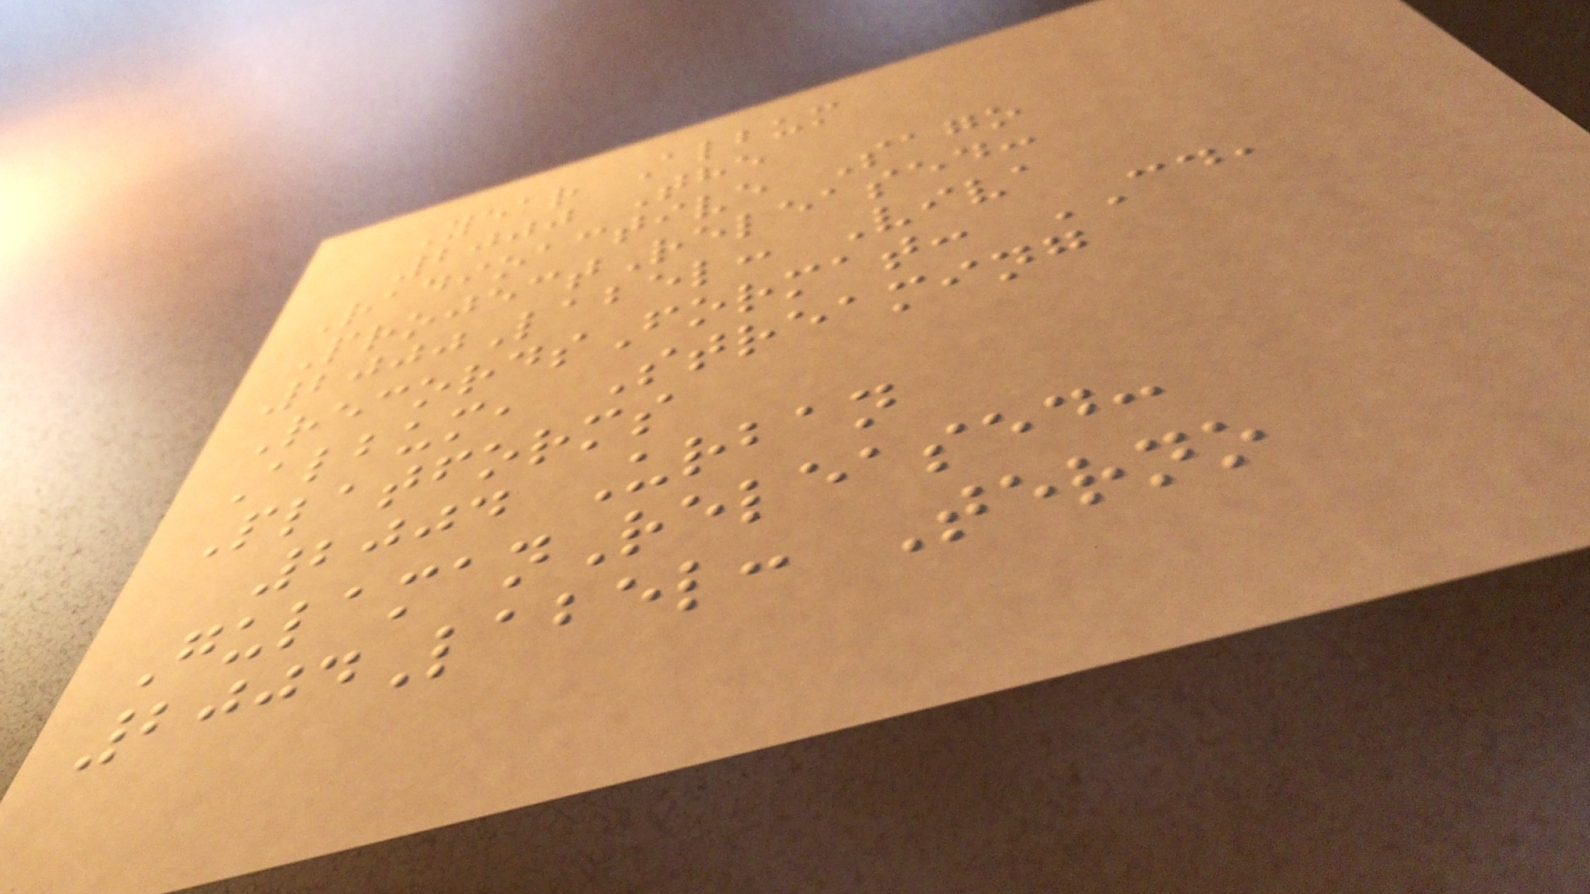Year Album
2000 The
Radioactive Sago
ProjectReleased:
2000Label: Viva
RecordsFormat: CD,
Album, Streaming
Platforms
2004 Urban
GulamanReleased:
2004Label: Terno
